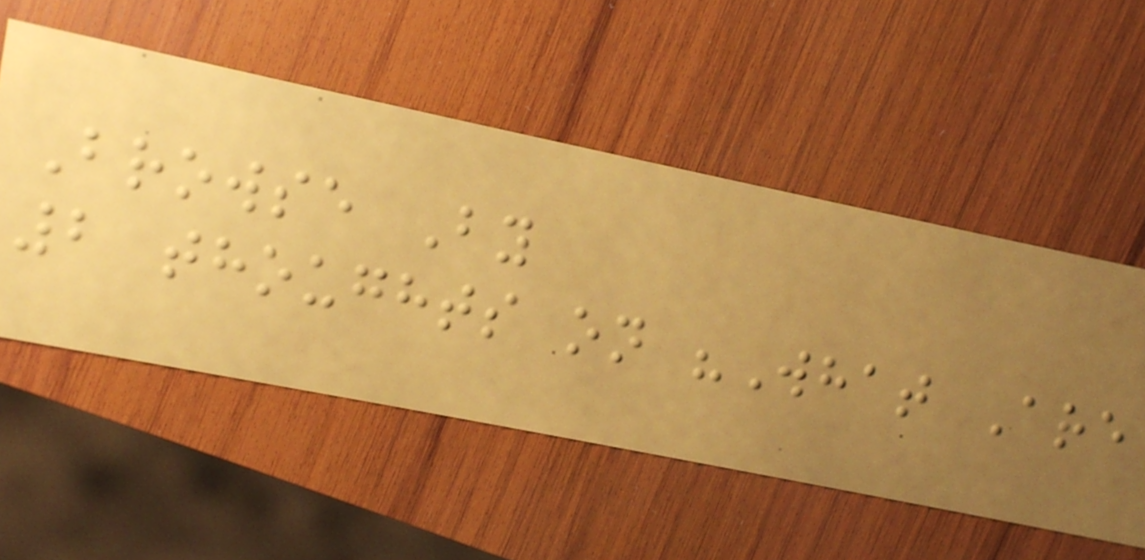Browse By
2 thoughts on "What Are
